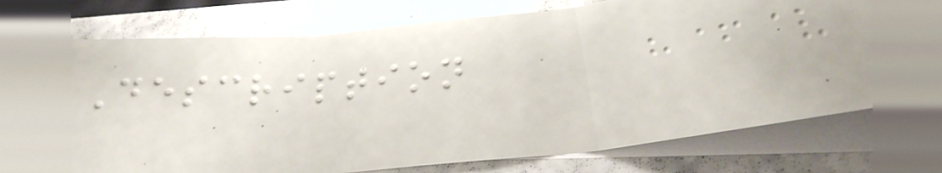Description
